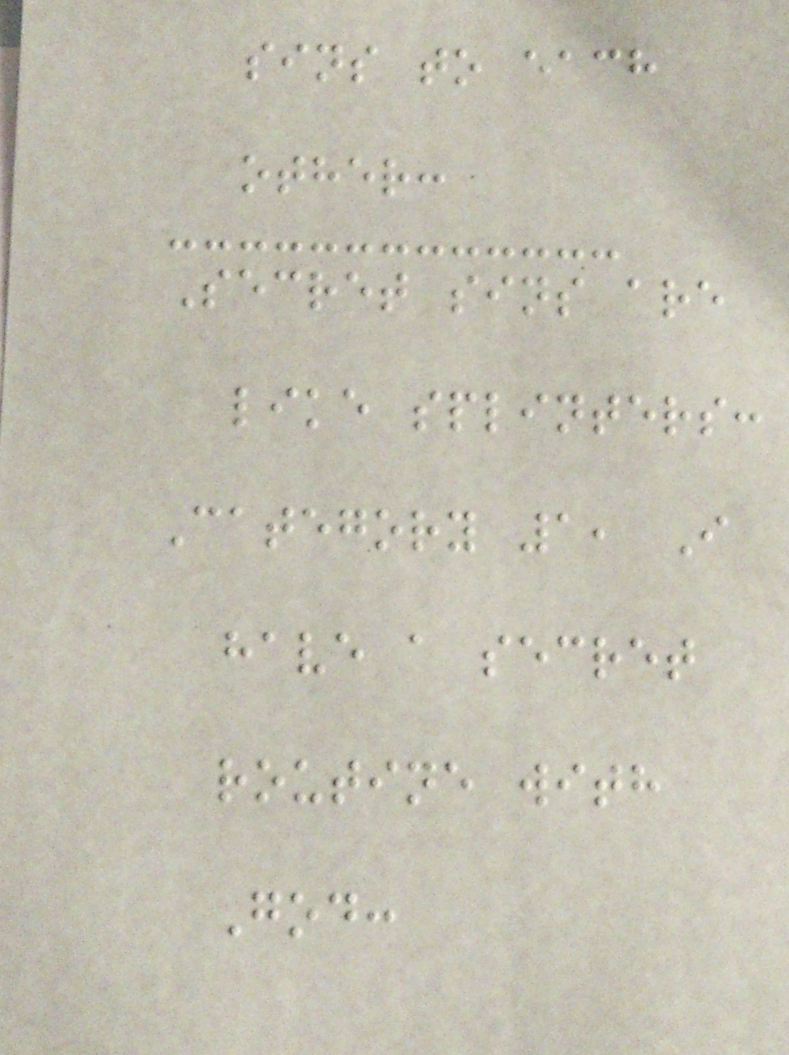sins to each
other:
Secret sins are
like splinters:
Category 1, I
have a secret
routine with
God:
